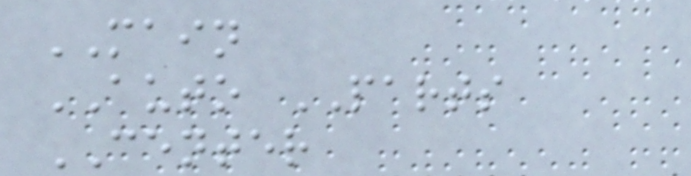MAIN
AUTO PARTS
CENTER
